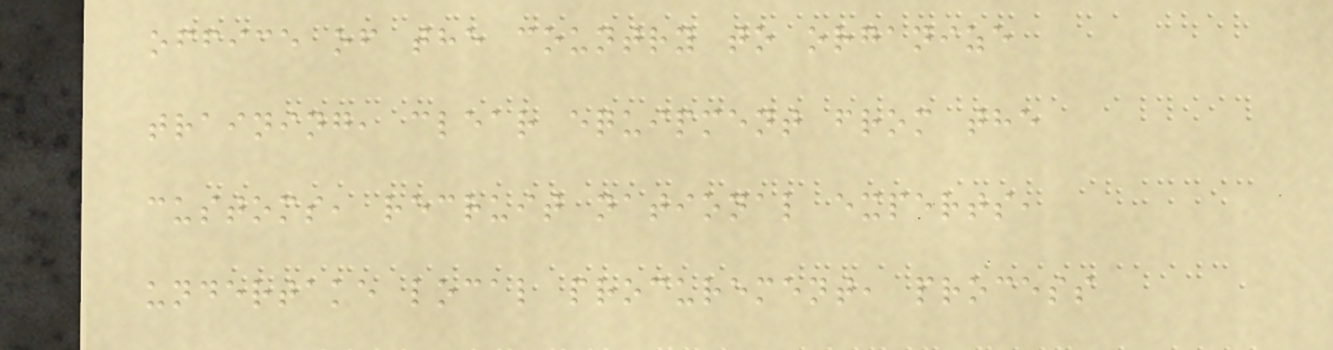office of the country to organize
training, clear equipment from the
customs, recruit national experts,
undertake local procurement, process
